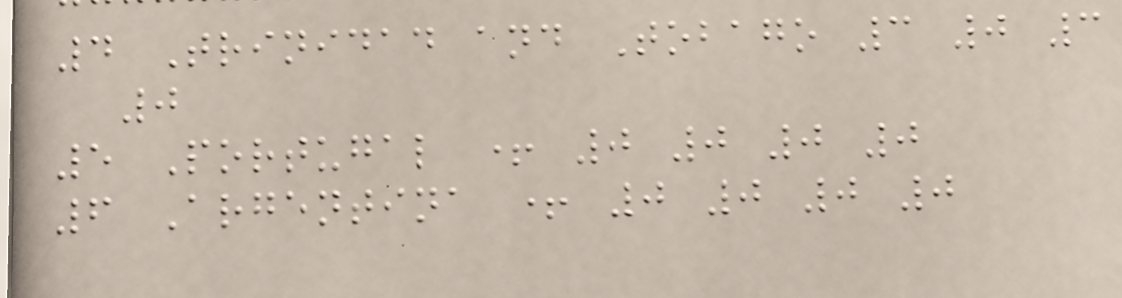4 Trinidad and Tobago 3 0 3
0
5 Portugal + 0 0 0 0
6 Argentina + 0 0 0 0
